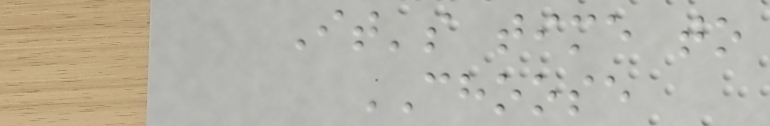It's time to
CHOOSE
